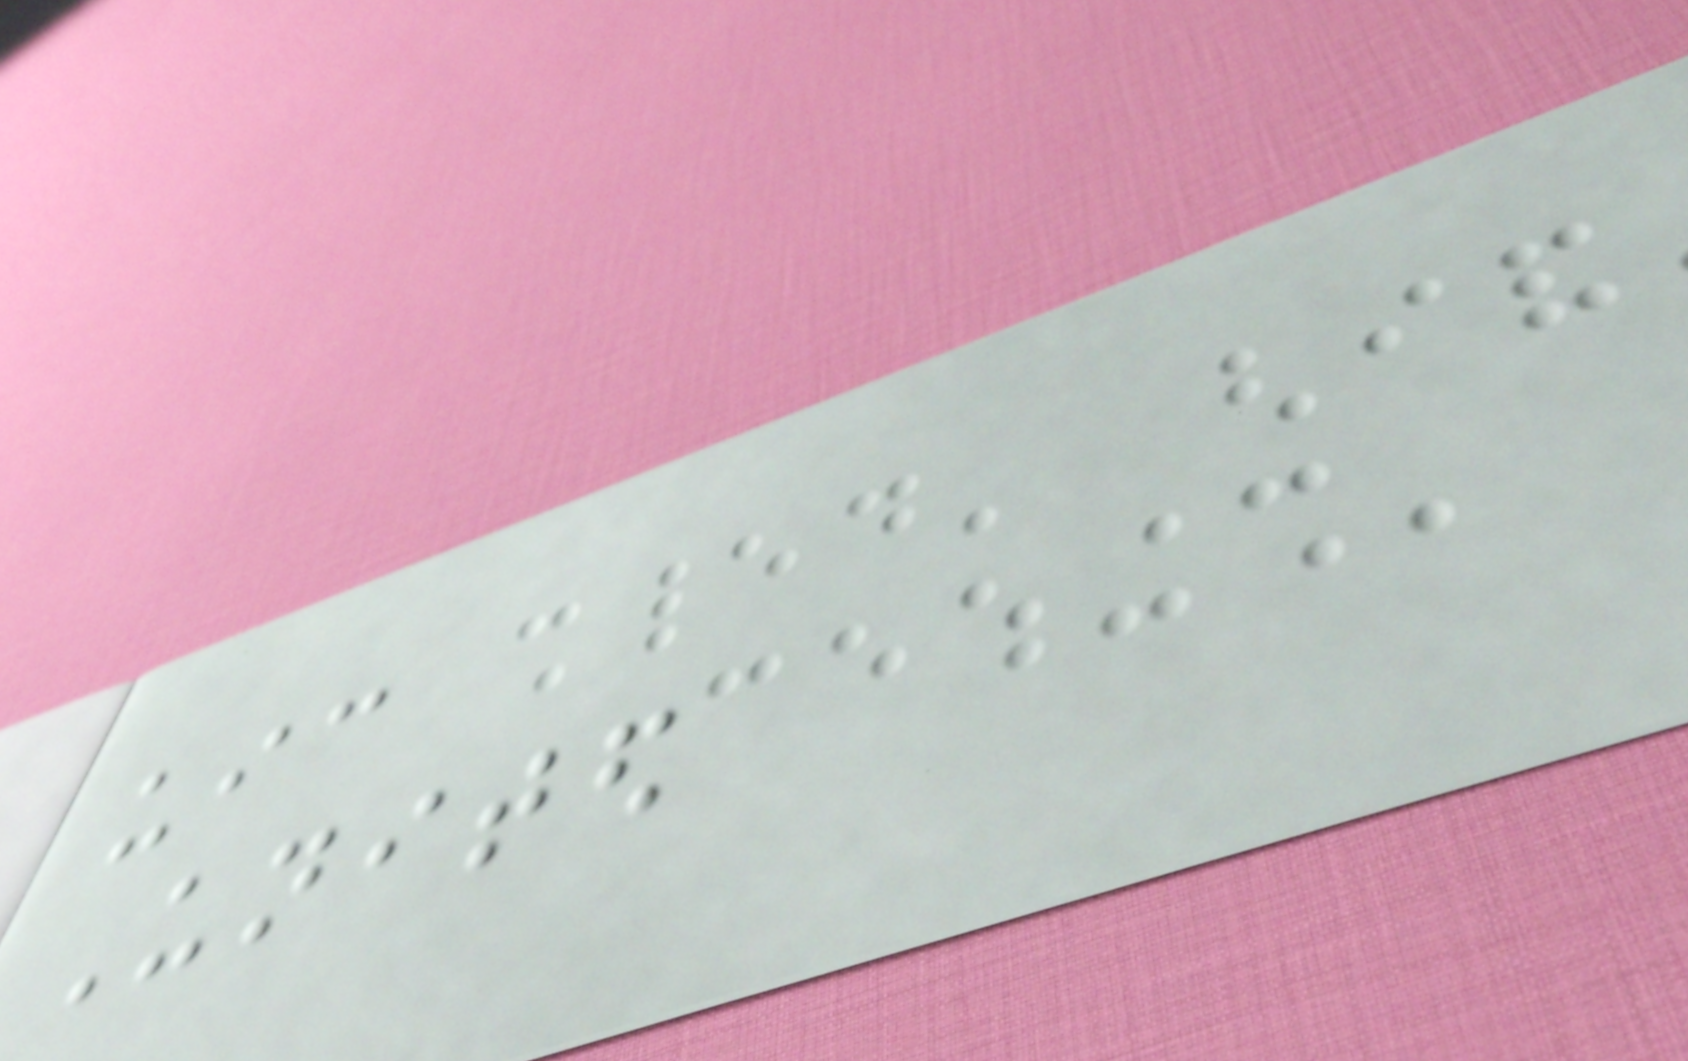uic
United
